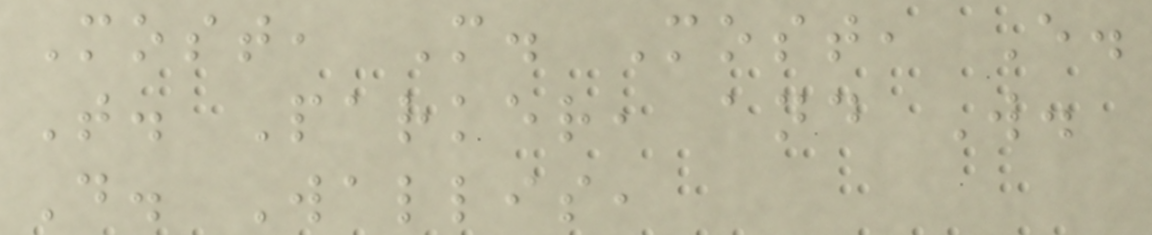Most, M. Most, E.
T. Parker, and W.
D. Wallis,
